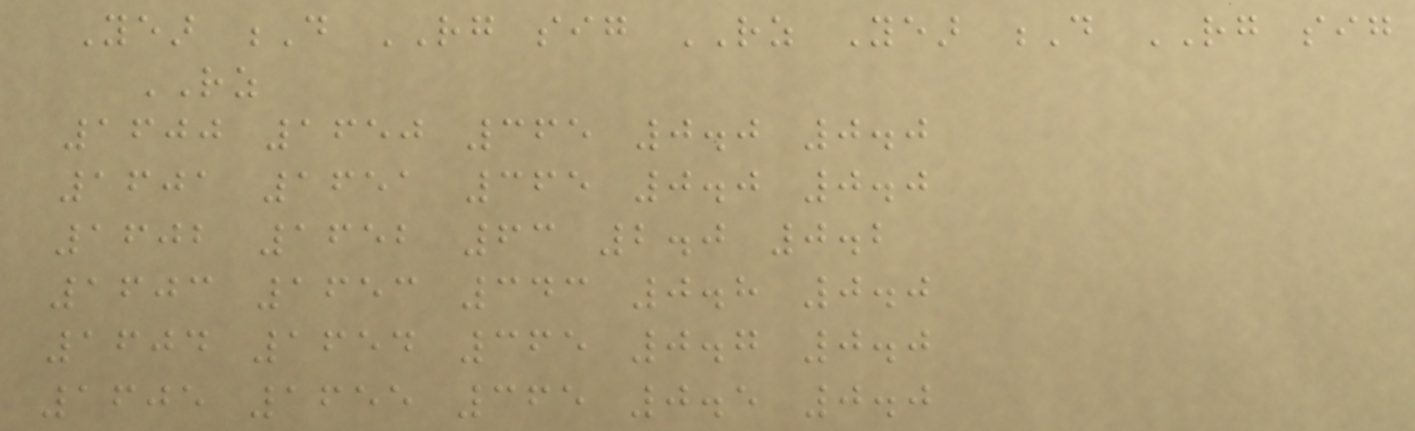Year D RG sig RZ Year D RG sig
RZ
1600 1650 365 0.0 0.0
1601 1651 365 0.0 0.0
1602 1652 63 2.0 0.2
1603 1653 343 0.8 0.0
1604 1654 365 0.7 0.0
1605 1655 365 0.5 0.0
